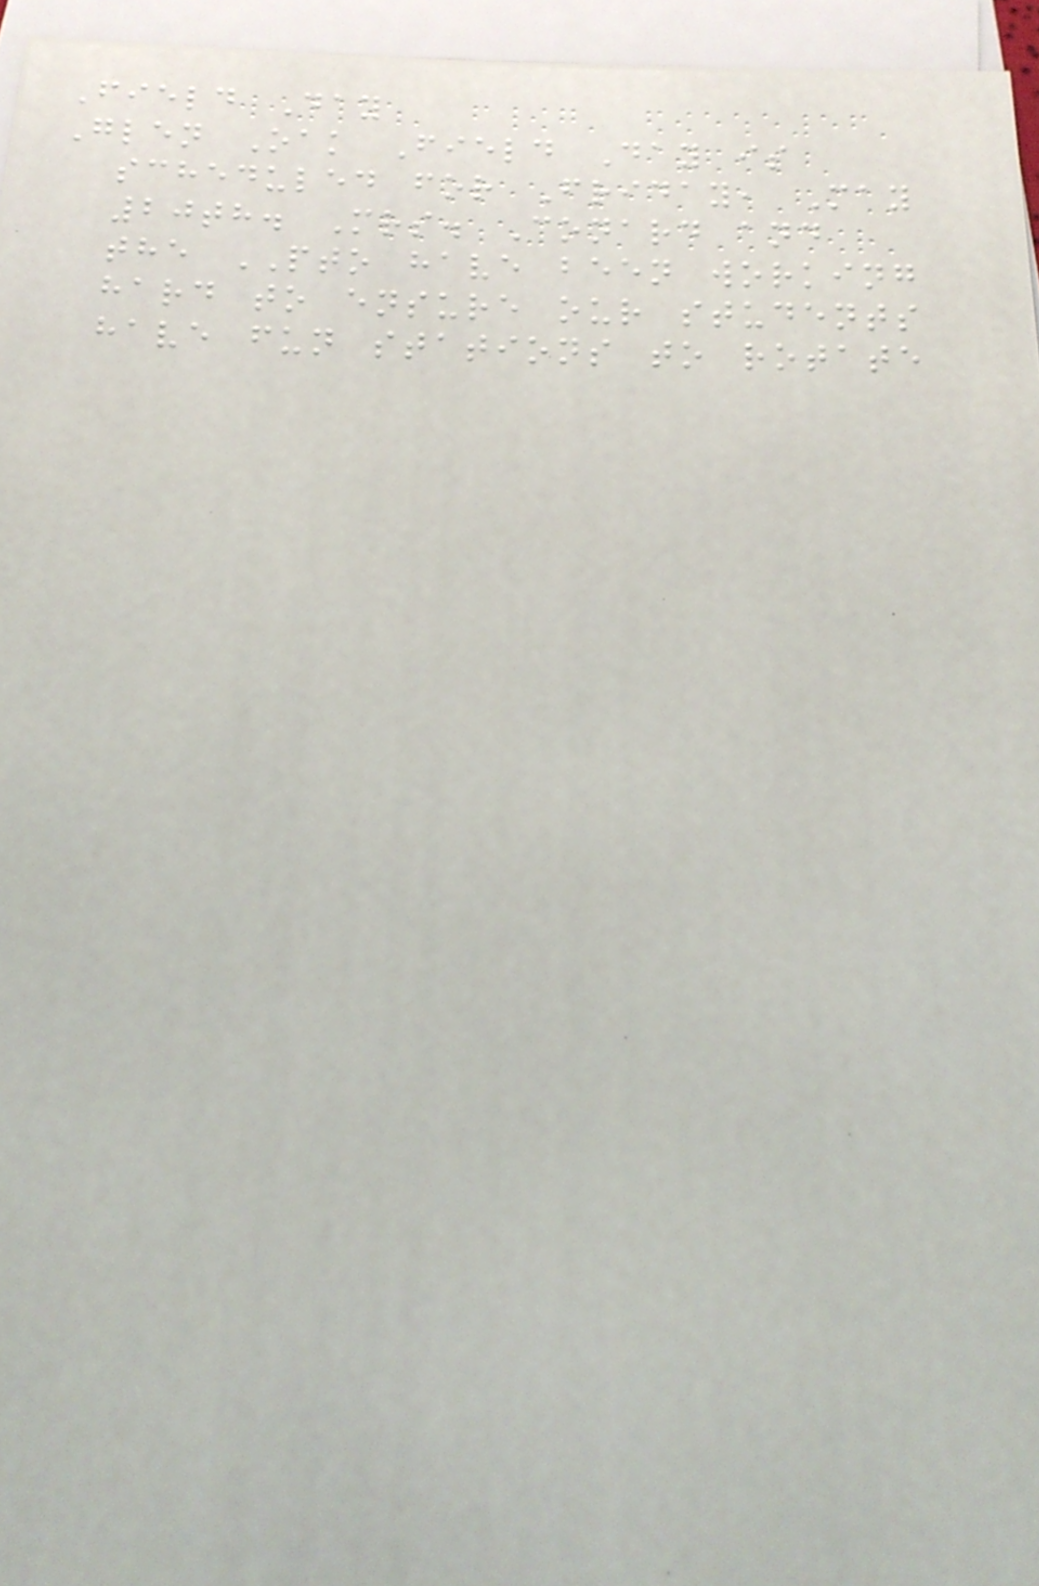Field Day
Glen Oak Field Day is
scheduled for Friday, May
20th. Mrs. Conard and
the PTO have been working
hard to ensure our students
have fun stations to rotate
